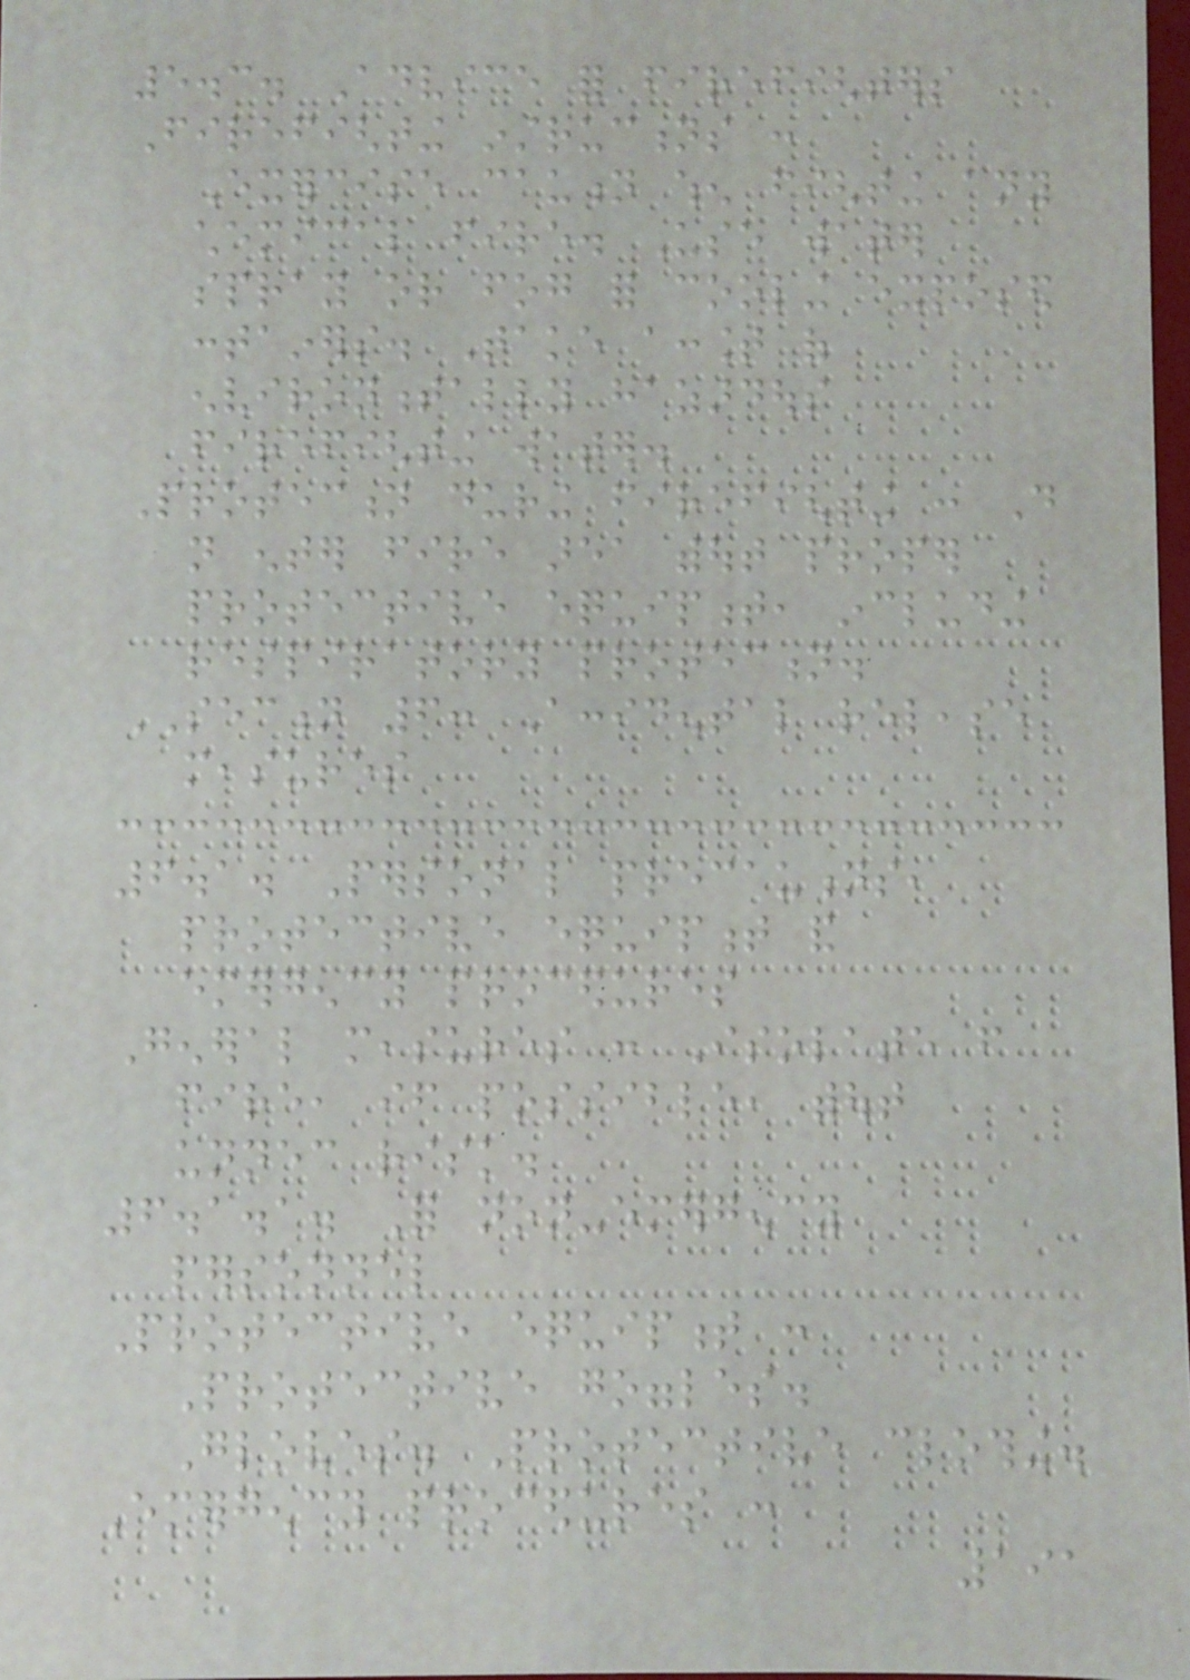5.3. Advice for firefighters
Firefighting instructions :
Exercise caution when fighting any
chemical fire. Use water
spray or fog for cooling exposed
containers. Take account of
environmentally hazardous
firefighting water.
Protection during firefighting : Do
not enter fire area without proper
protective equipment, including
respiratory protection.
SECTION 6: Accidental release
measures
6.1. Personal precautions,
protective equipment and
emergency procedures
General measures : Isolate from
fire, if possible, without
unnecessary risk.
6.1.1. For non-emergency
personnel
Protective equipment :
Protective goggles.
Gloves. Protective clothing.
Emergency procedures :
191
